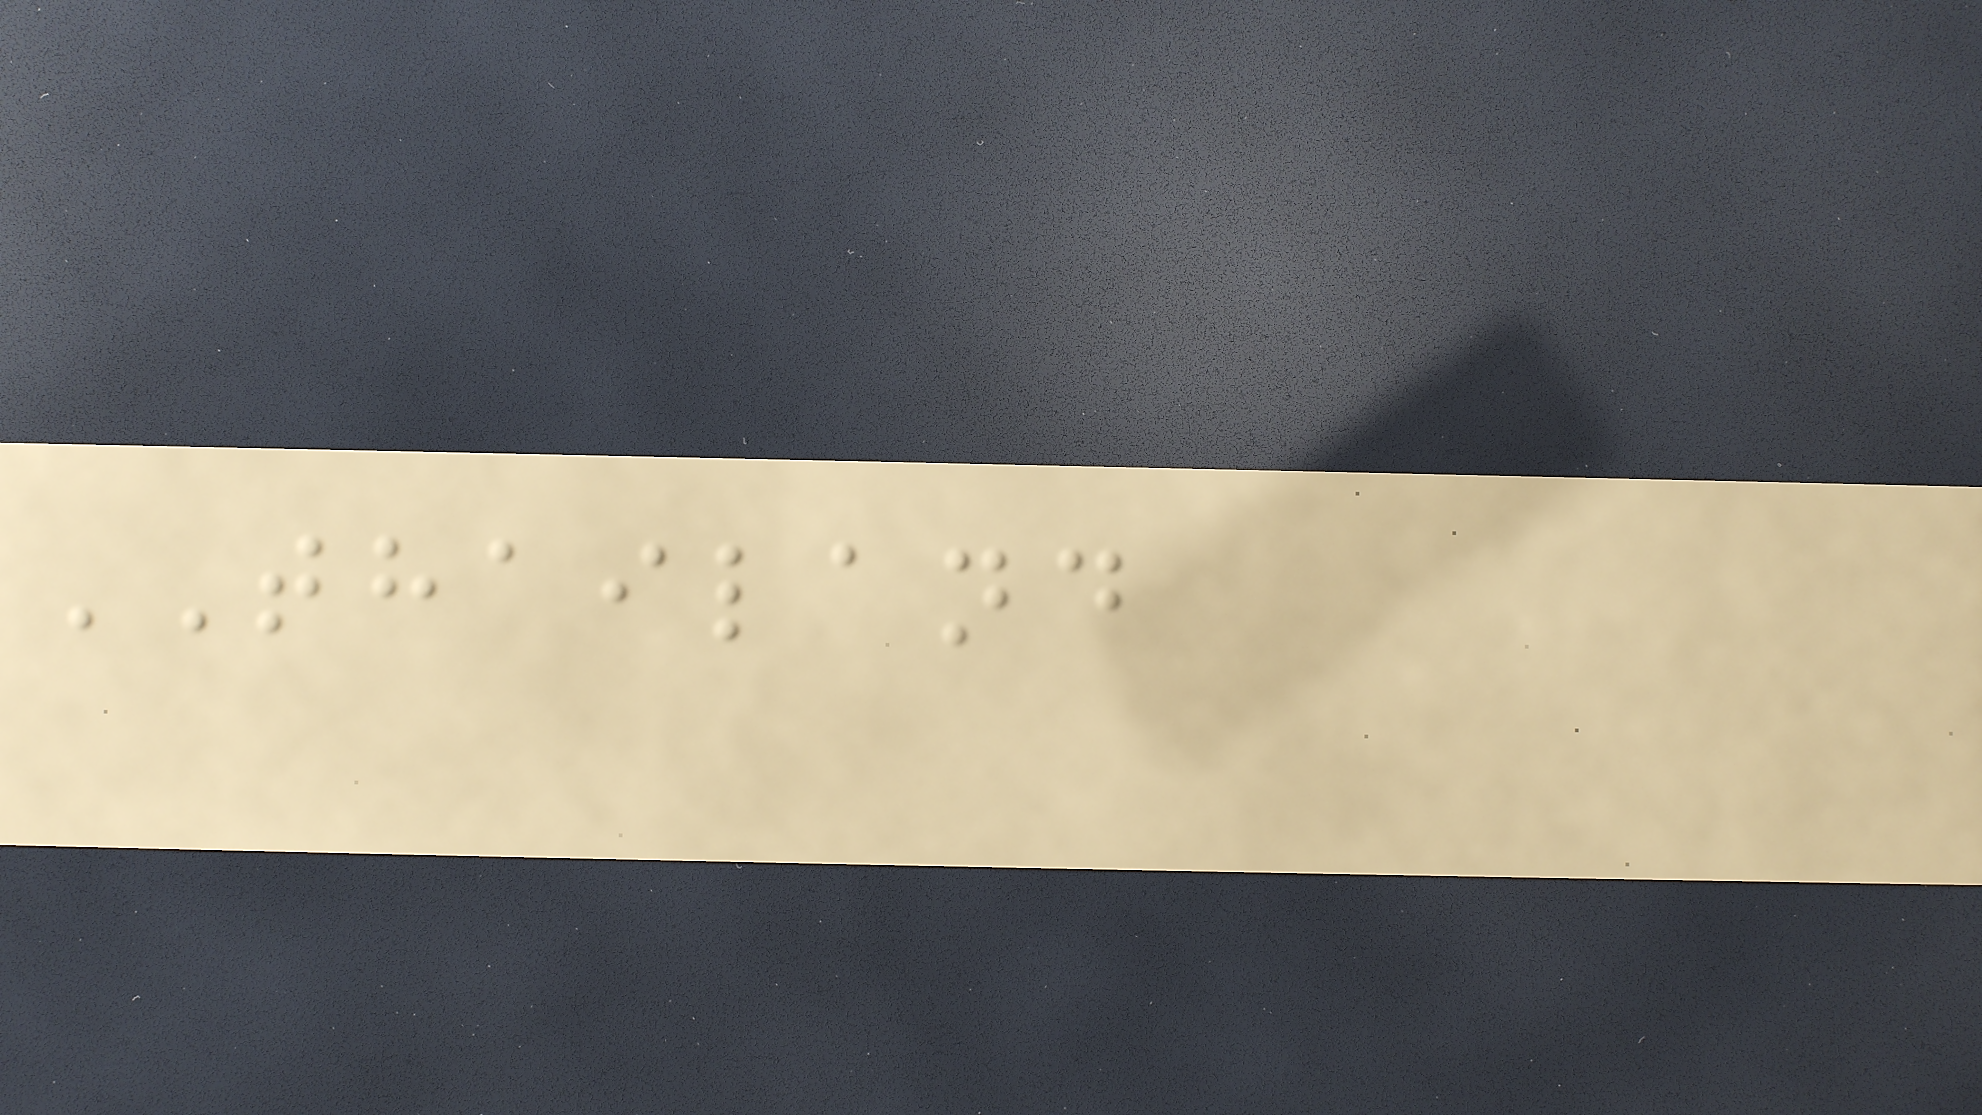THAILAND
